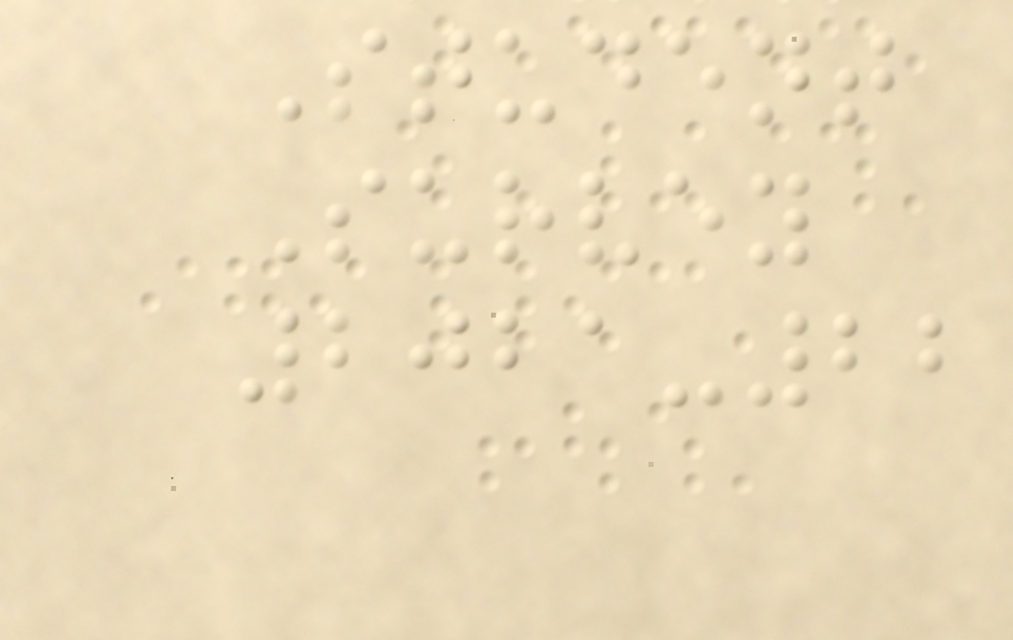Student
Survey
2021-22
